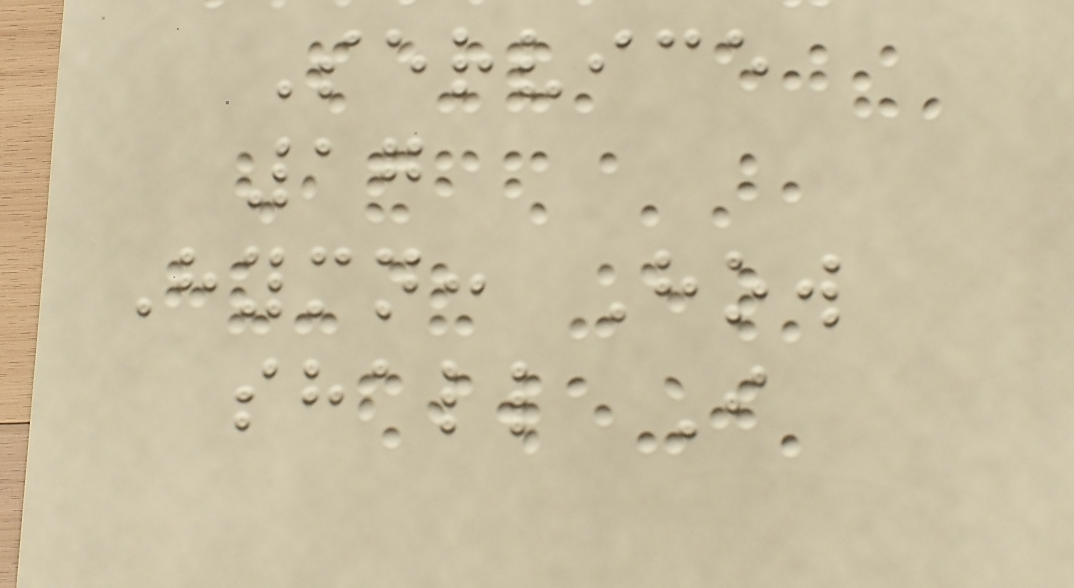Service
17
Hymn: How
shall I
